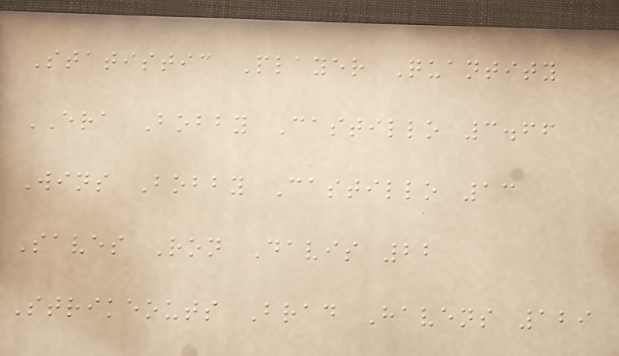Statistic Player Quantity
ERA Bobby Castillo 3.66
Wins Bobby Castillo 13
Saves Ron Davis 22
Strikeouts Brad Havens 129
